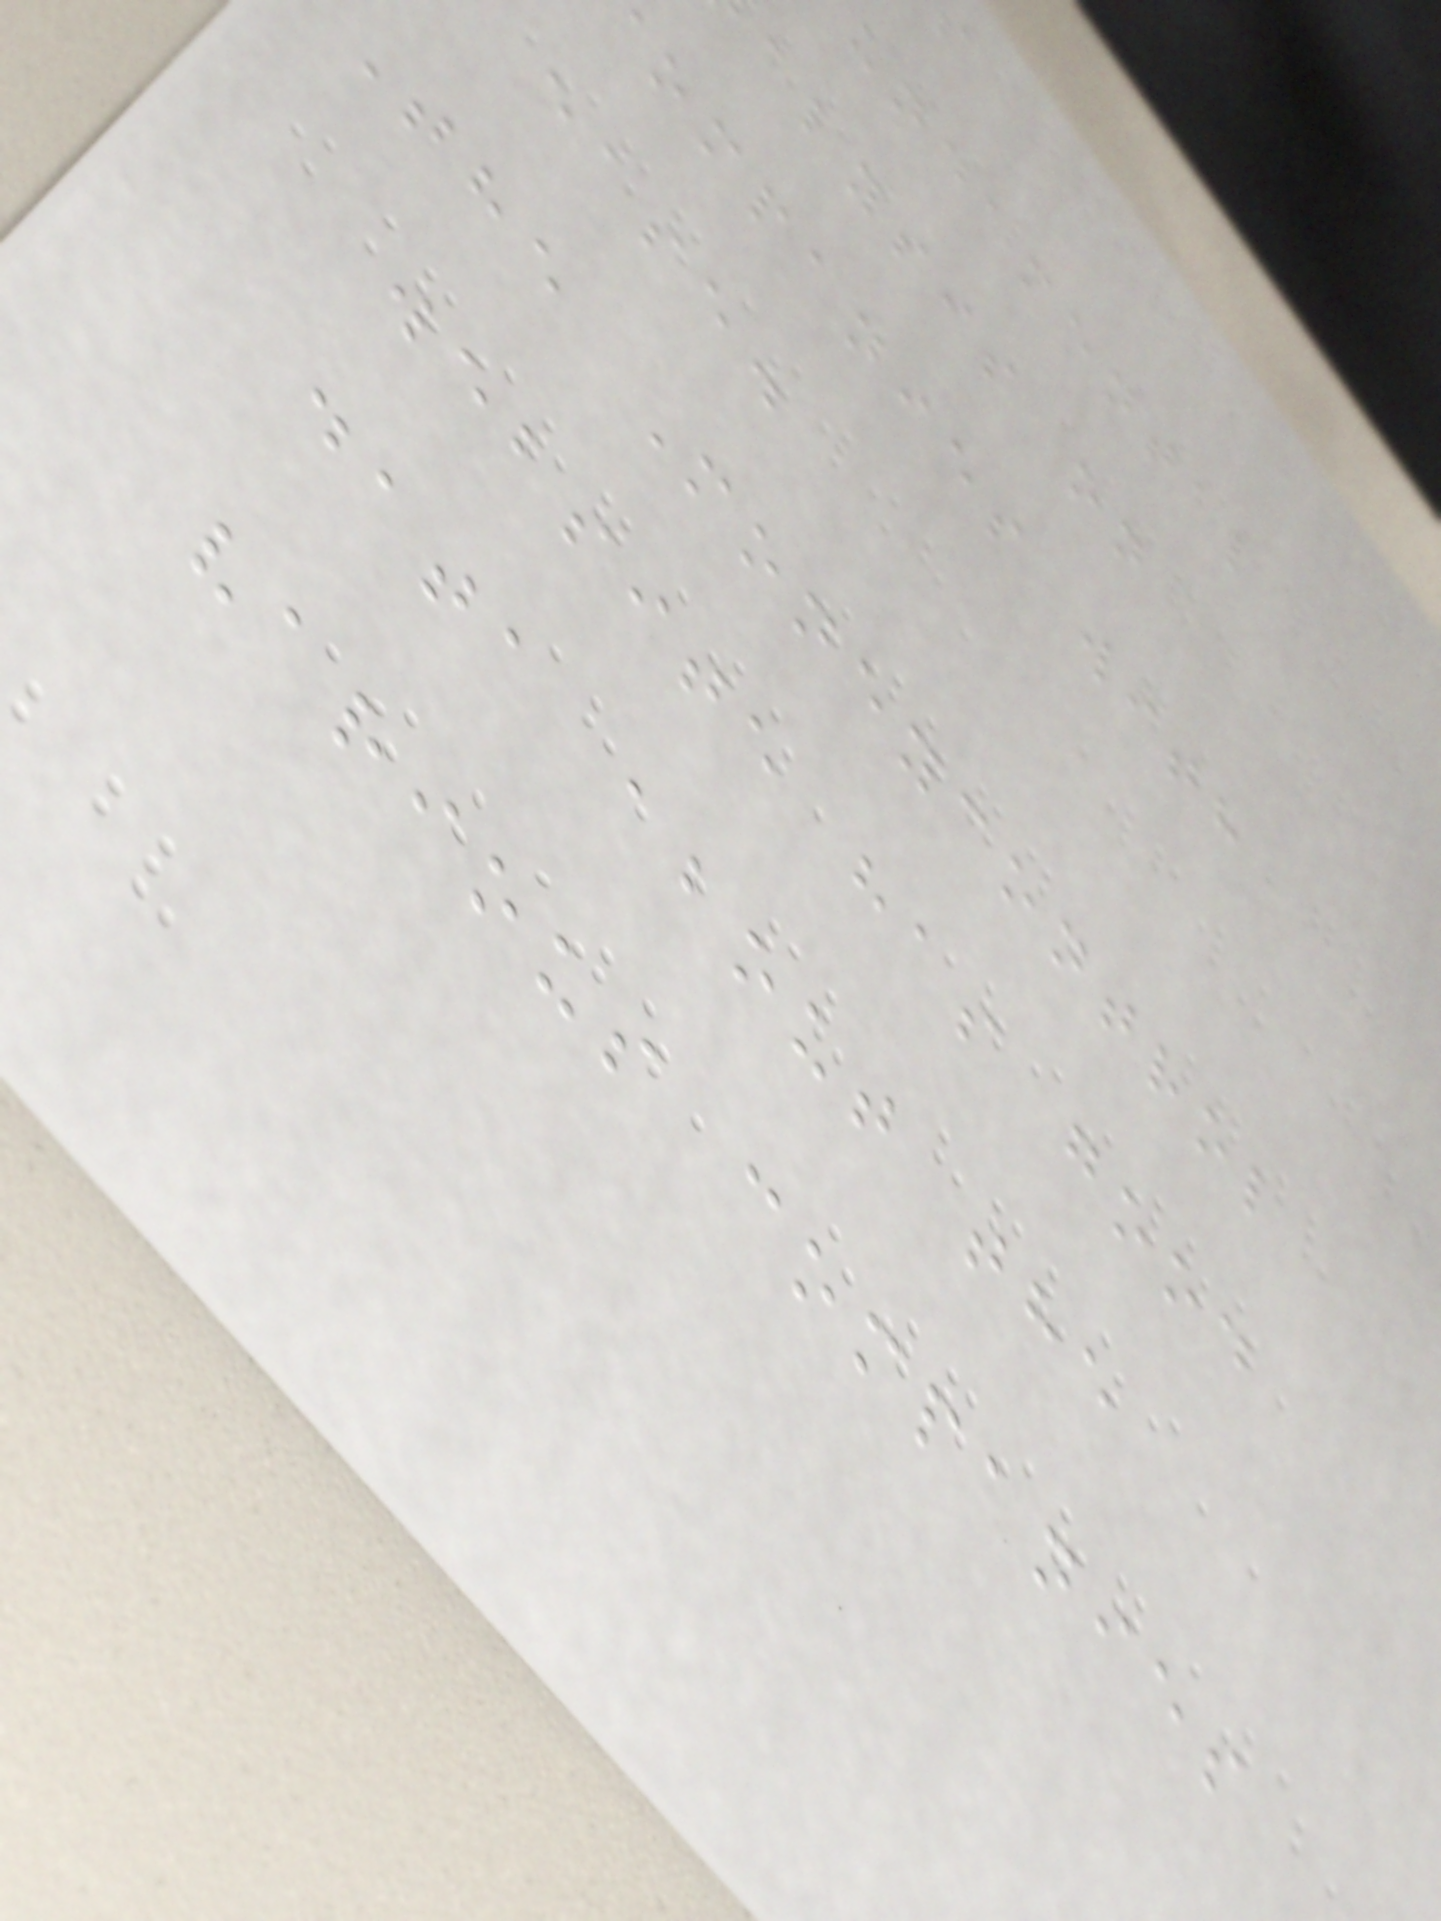undamental
alysis on
ompanies with
ease.
The Moneycontrol
website has good
data about the
various companies
